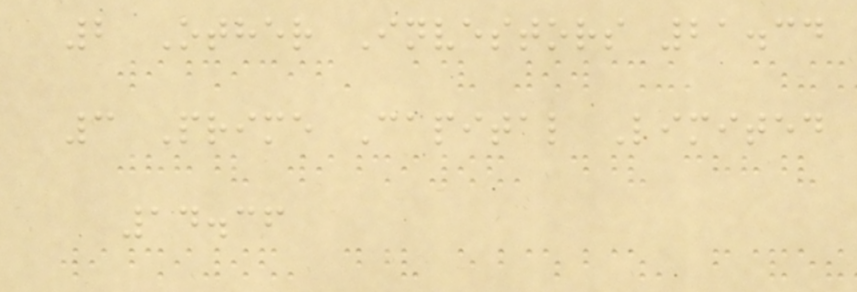2 Other Investors 21.34
3 Prime Capital Limited
14.36
